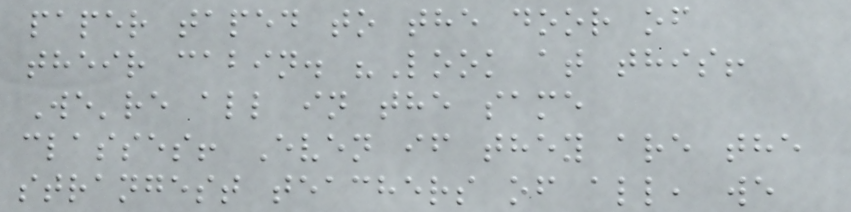paper taped to the door of
their cabin. "Look at this!
We're all in the same
classes! Even if they are the
strangest teachers of all, we
